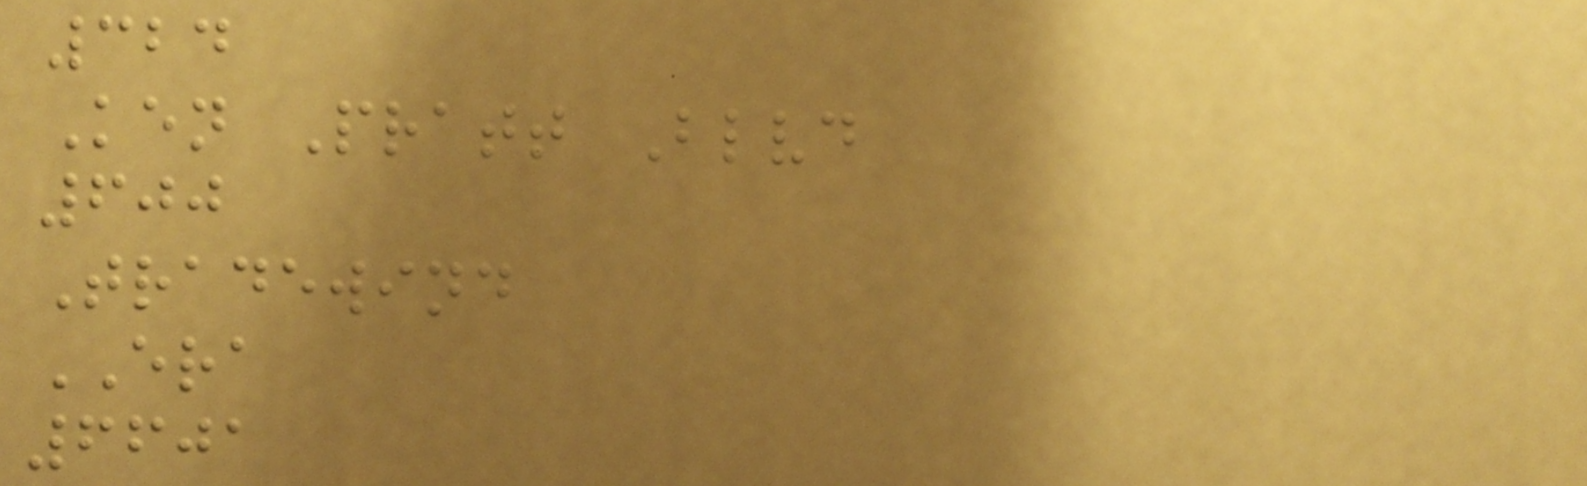324
Ken Pratt Blvd
600
Tradewind
ERA
6601
